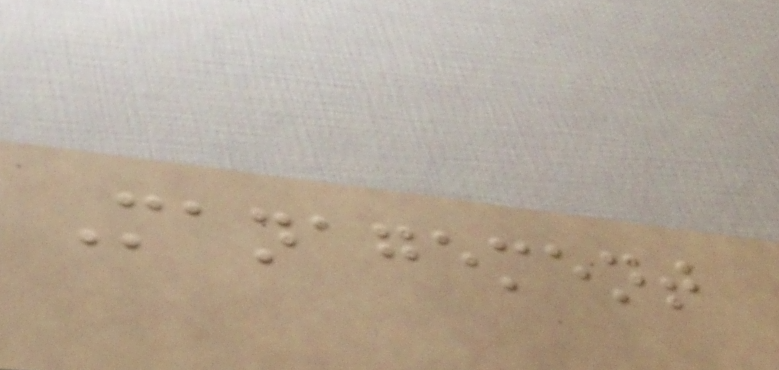Management
